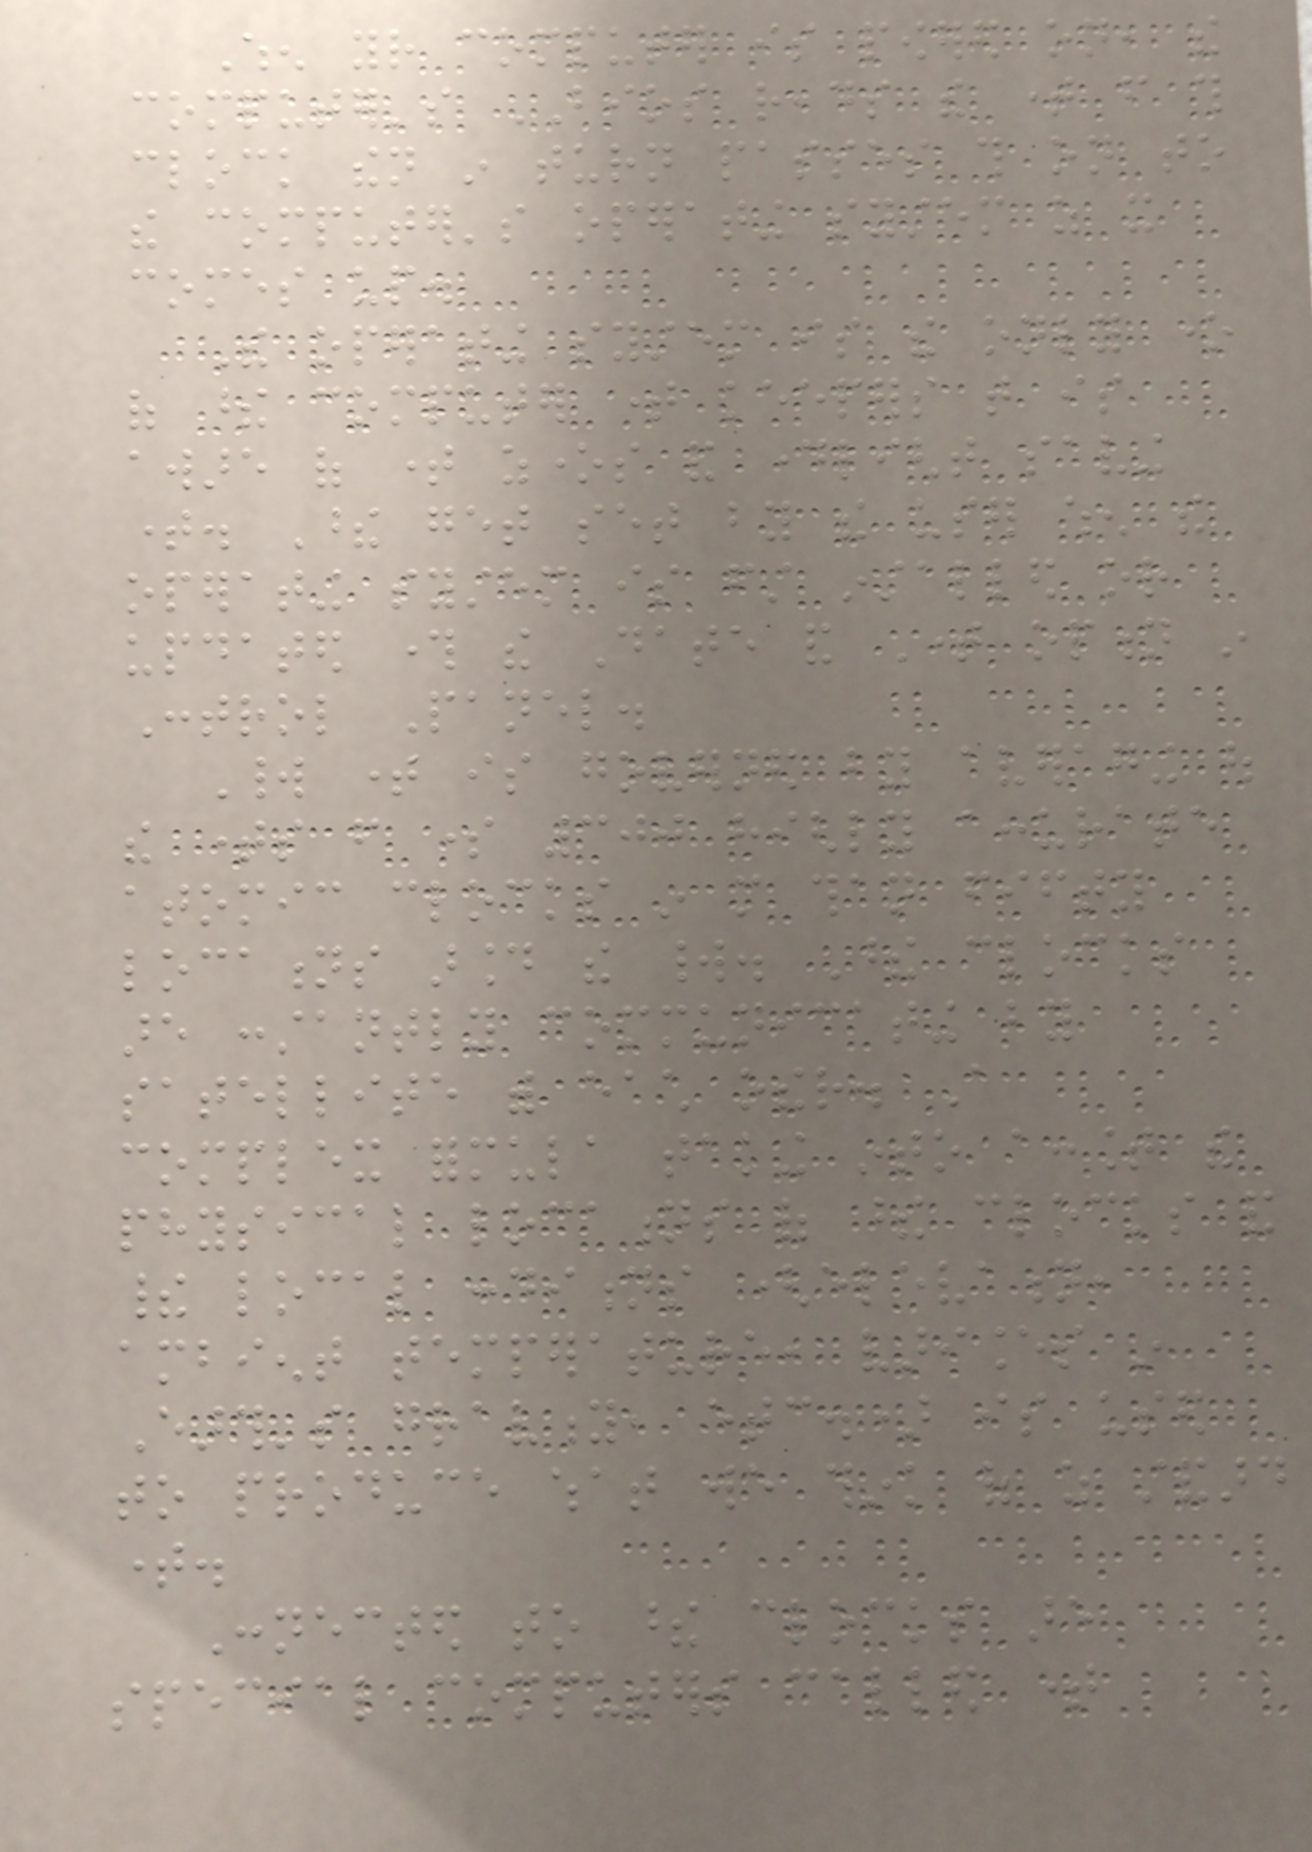When your computer is powered on, the
computer's BIOS reads the time from this
clock then in turn passes this on to
the computer's operating system as it
comes up.
The operating system is the only one
of these computer time keepers that is
aware of time zones and daylight saving
time. These get set by the user when the
operating system is first installed or
updated through the Date and Time option in
Control Panel.
World time is governed by averaging out
the times from some 300 highly accurate
atomic clocks in more than fifty
locations around the world. These clocks
are constantly communicating by
satellite with each other. A
complex formula taking into account the
physical locations of these clocks and
their local conditions (elevation,
ambient temperature, variances in
Earth's gravity, etc.) is used
to produce what we think of as standard
time.
Connected to these clocks are
special computers called time
